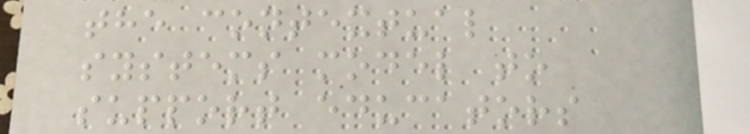the contextual
systems model to
support educators
